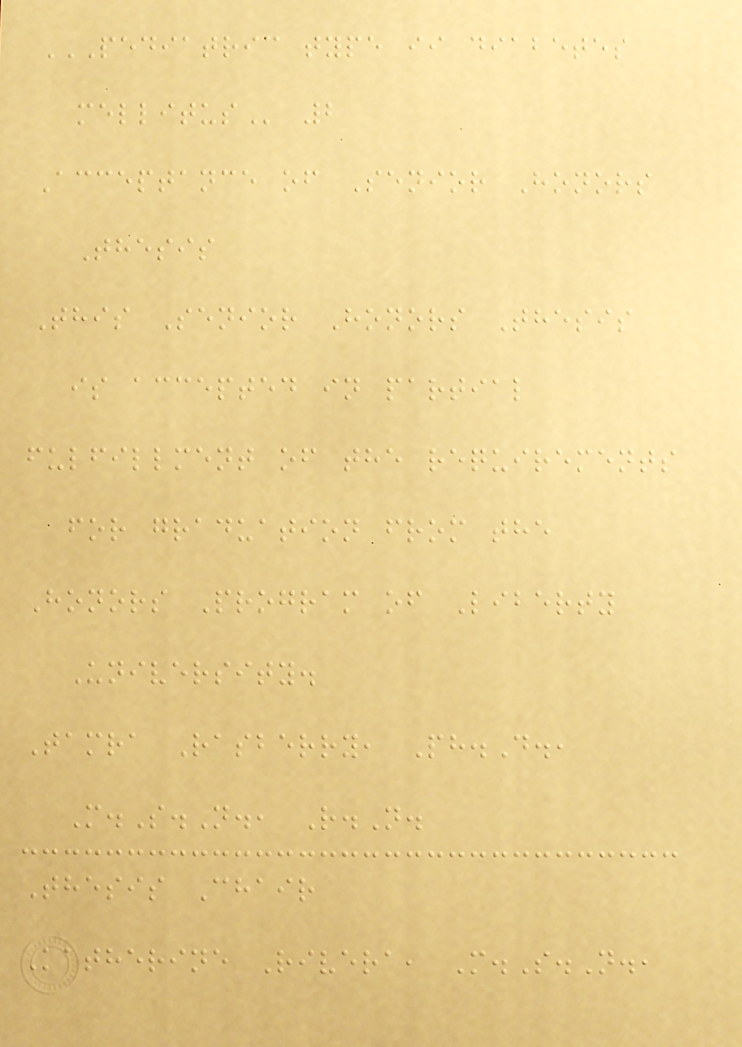PEDIATRIC TYPE II DIABETES
MELLITUS 2
Acceptance of Senior Honors
Thesis
This Senior Honors Thesis
is accepted in partial
fulfillment of the requirements
for graduation from the
Honors Program of Liberty
University.
Tamra Rasberry, Ph.D.,
M.S.N., R.N.
Thesis Chair
Katherine Rivera, M.S.N.,
